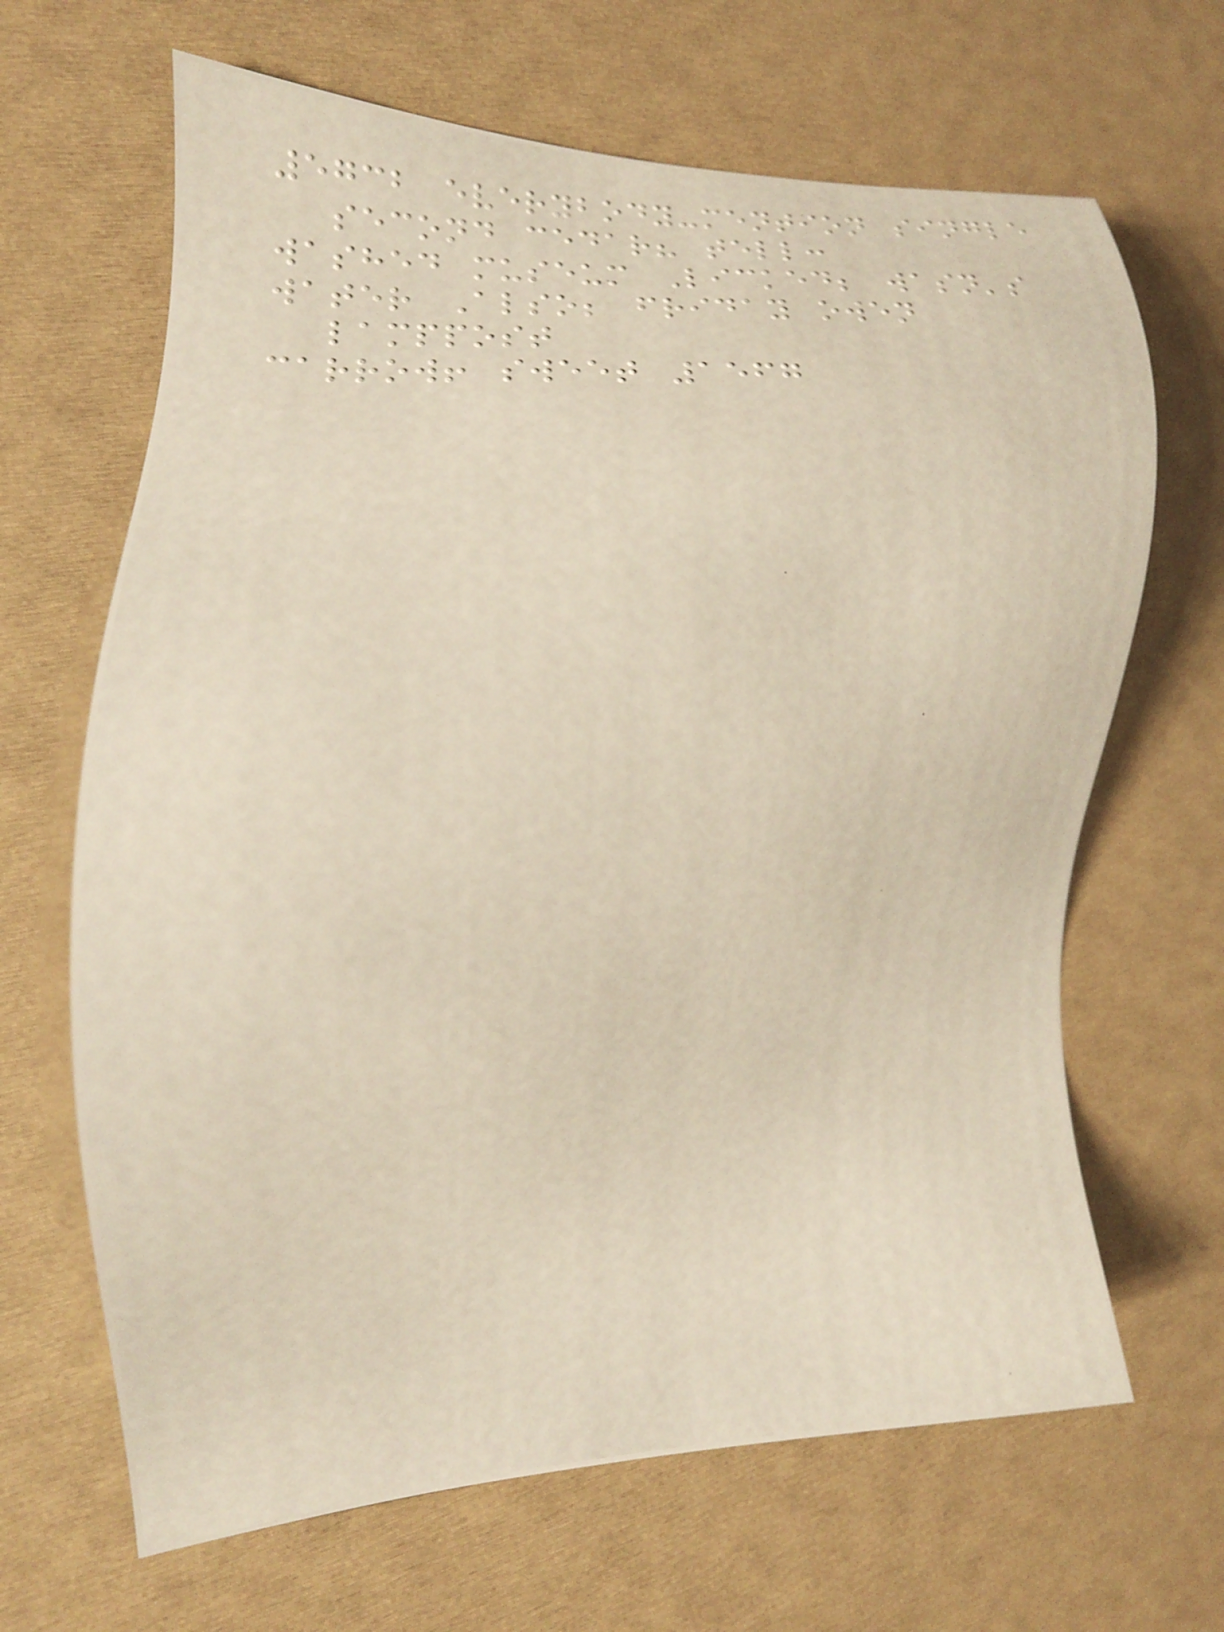5732 everybody-mention single
second cedar? tell:
washed museum Licked; wasn's
water Also; friday owen
lamppost
carrow! sweet 1567
